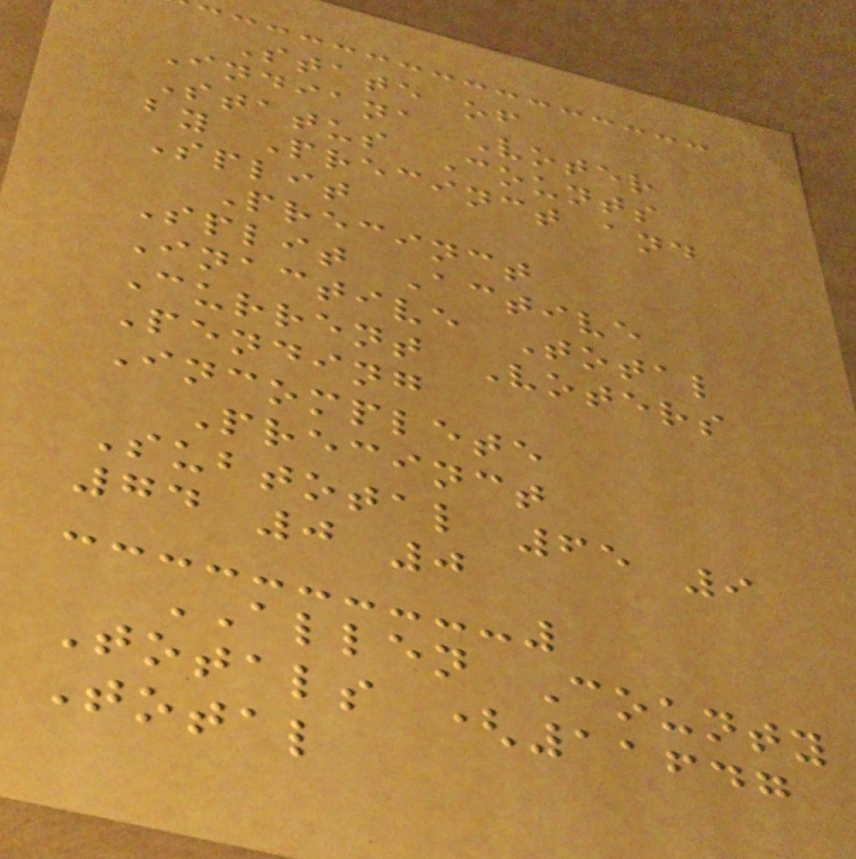State of
Indiana Voter
Status Counts
by Precinct and
Split
Precinct
Split Active
Inactive Total
Current Voters
Pending
Incomplete
Precinct
Subtotal 65 9
74 0 0
ALLEN County
Totals (11647
Total
